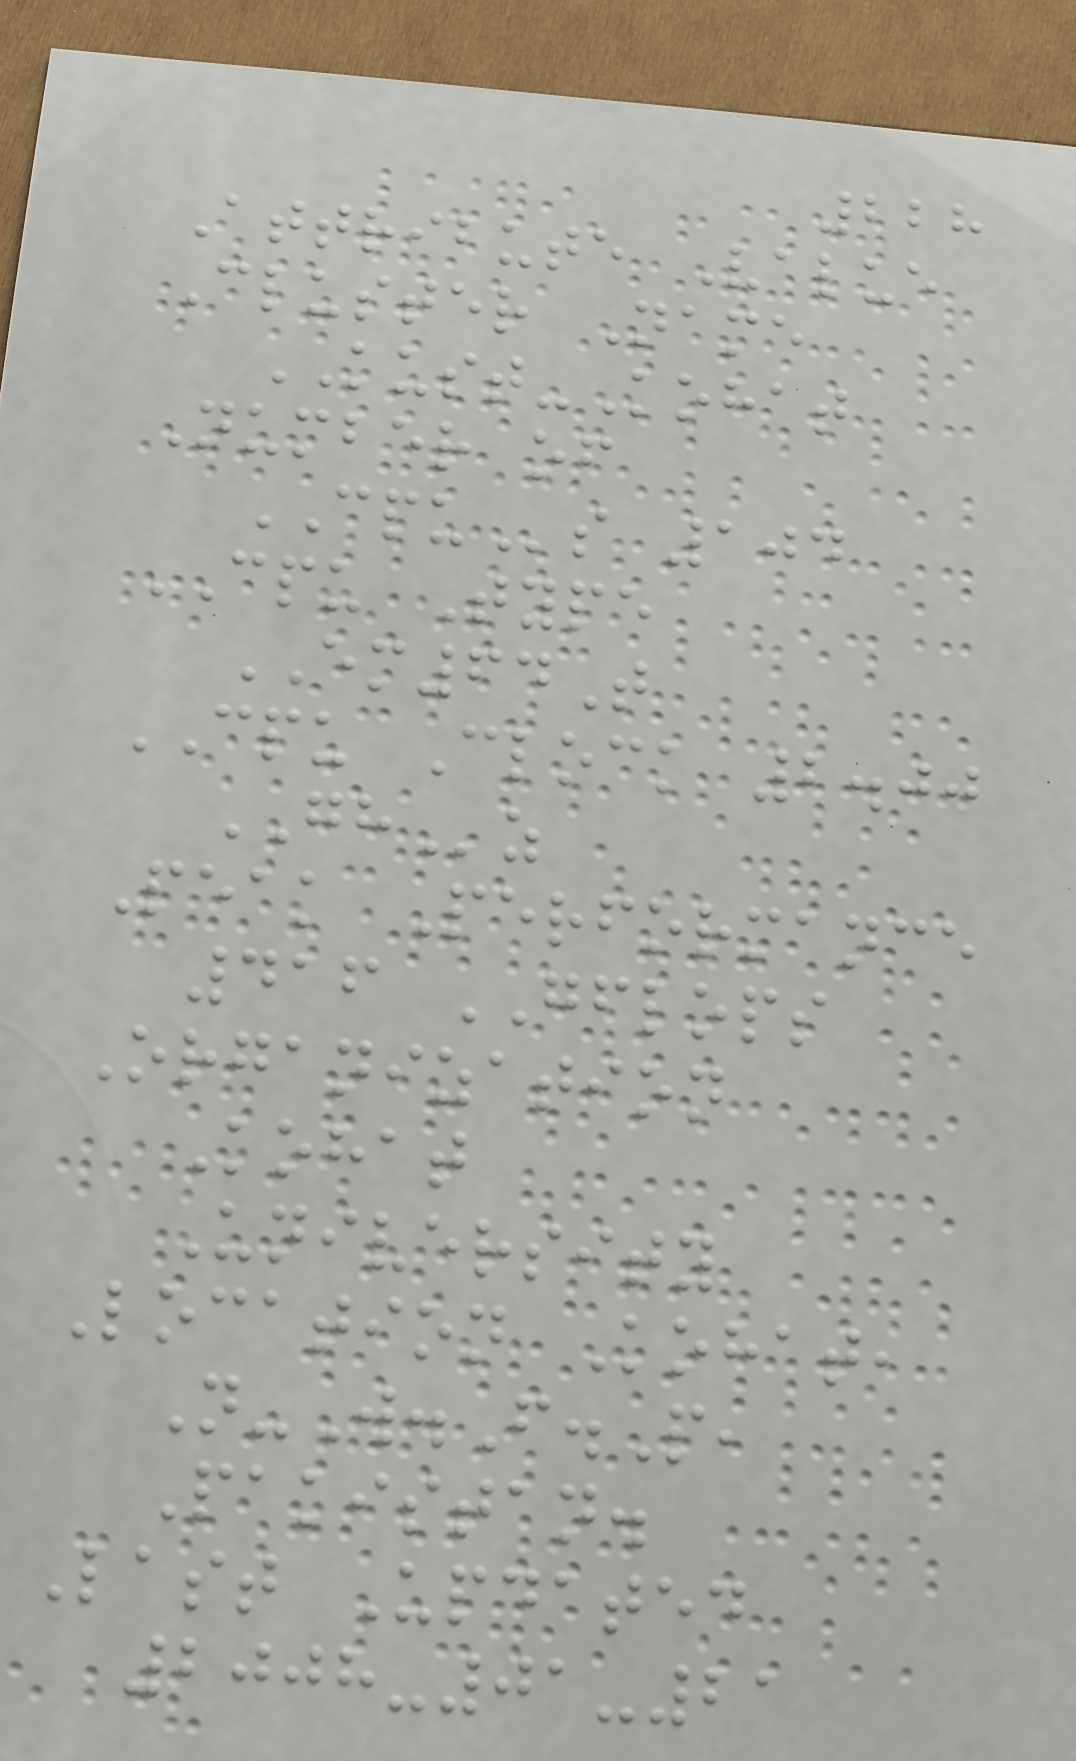228
Attribute Value
Cluster Name
KUST-Kohat
Number of
CPUs 104
CPU Type
EM64T
CPU Clock 2.00
GHz
Peak Performance
416 GFLOPS
Organization
Kohat
University
Location Kohat,
N-W.F.P,
Pakistan.
Last Updated
2008-01-21
